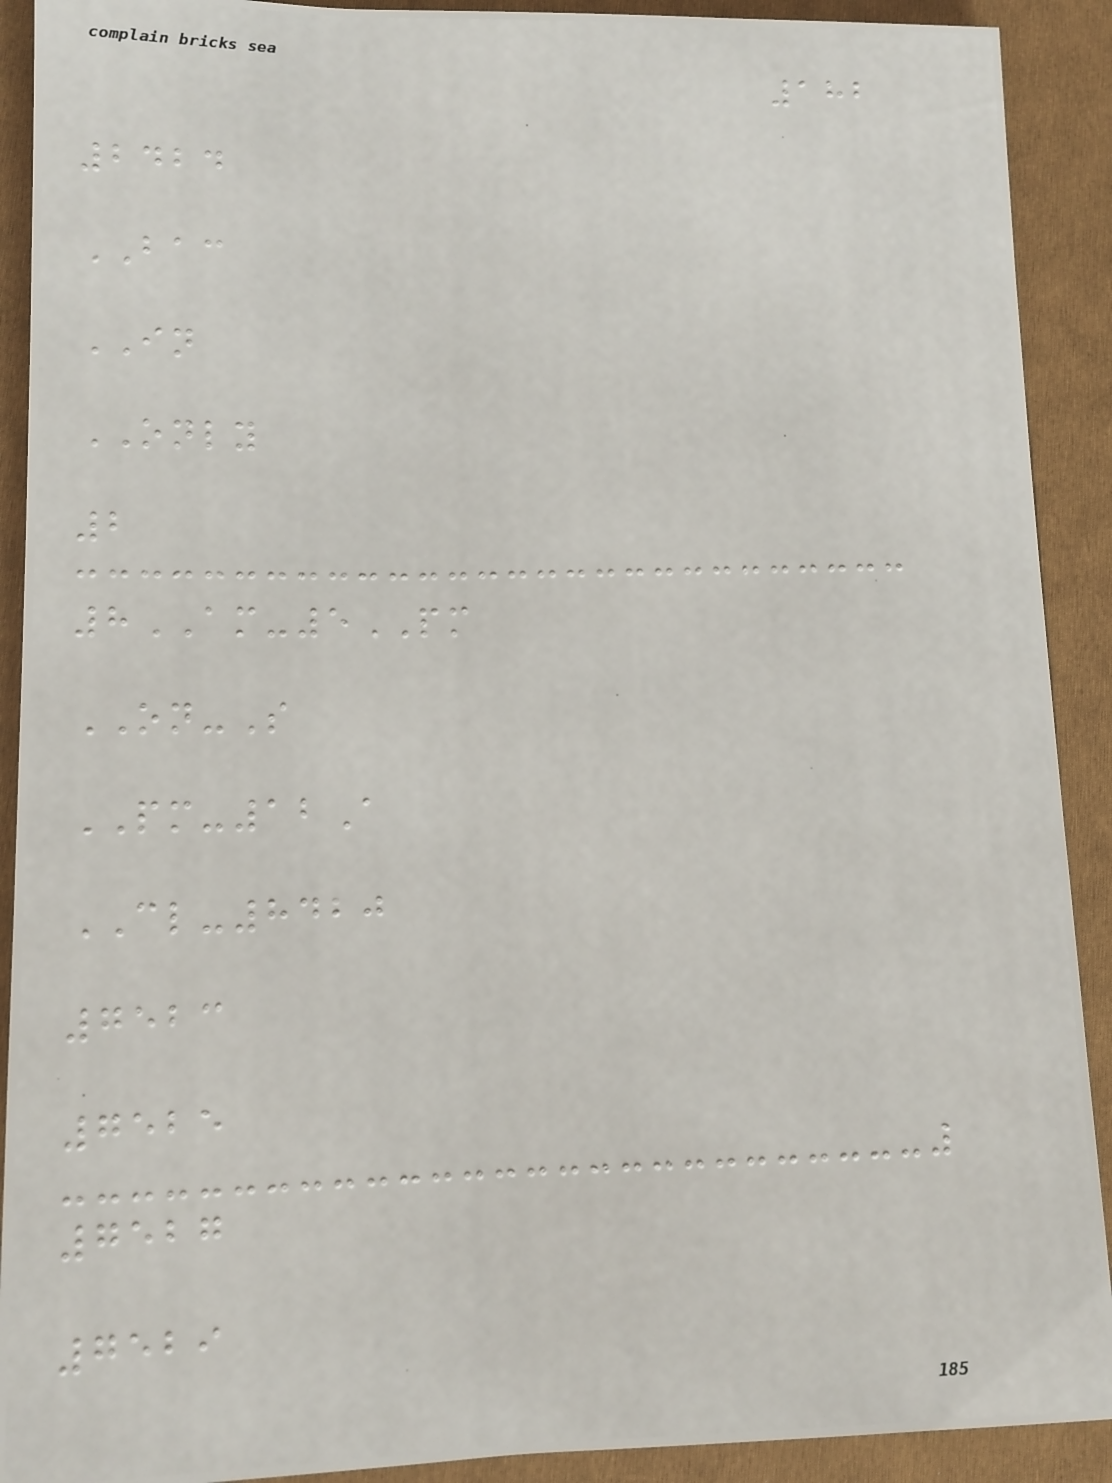182
2424
BAC
IN
ONLY
2
8AM-5PM
ON-S
PM-12A
CL-8420
7523
7525
7527
7529
